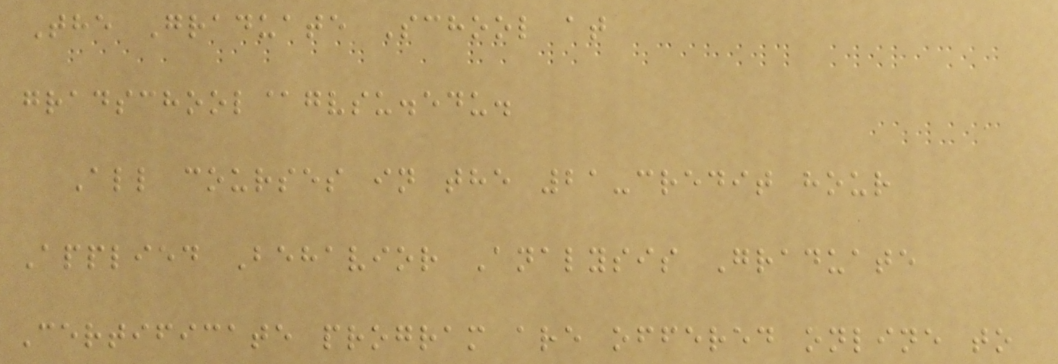The Graduate School at
gradschool@gvsu.edu.
All courses in the 21-credit hour
Applied Behavior Analysis Graduate
Certificate program are offered online to
